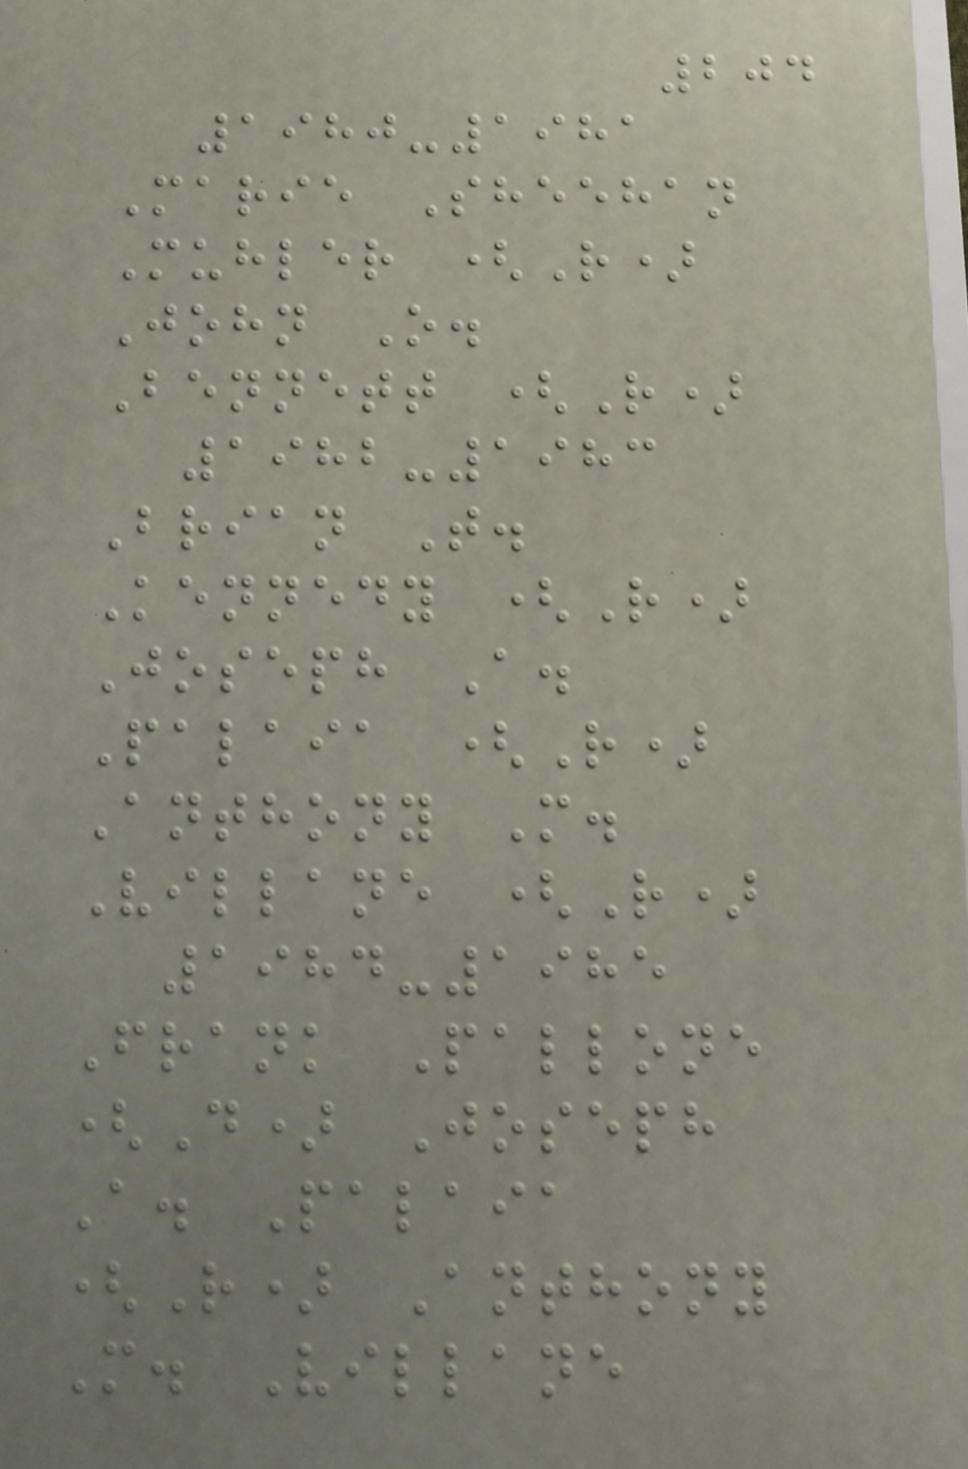204
1980-1981
Marie Sheehan
Muhler (R)
John O.
Bennett (R)
1982-1983
Brian T.
Kennedy (R)
Joseph A.
Palaia (R)
Anthony M.
Villane (R)
1984-1985
Frank Pallone
(D) Joseph
A. Palaia
(R) Anthony
M. Villane
